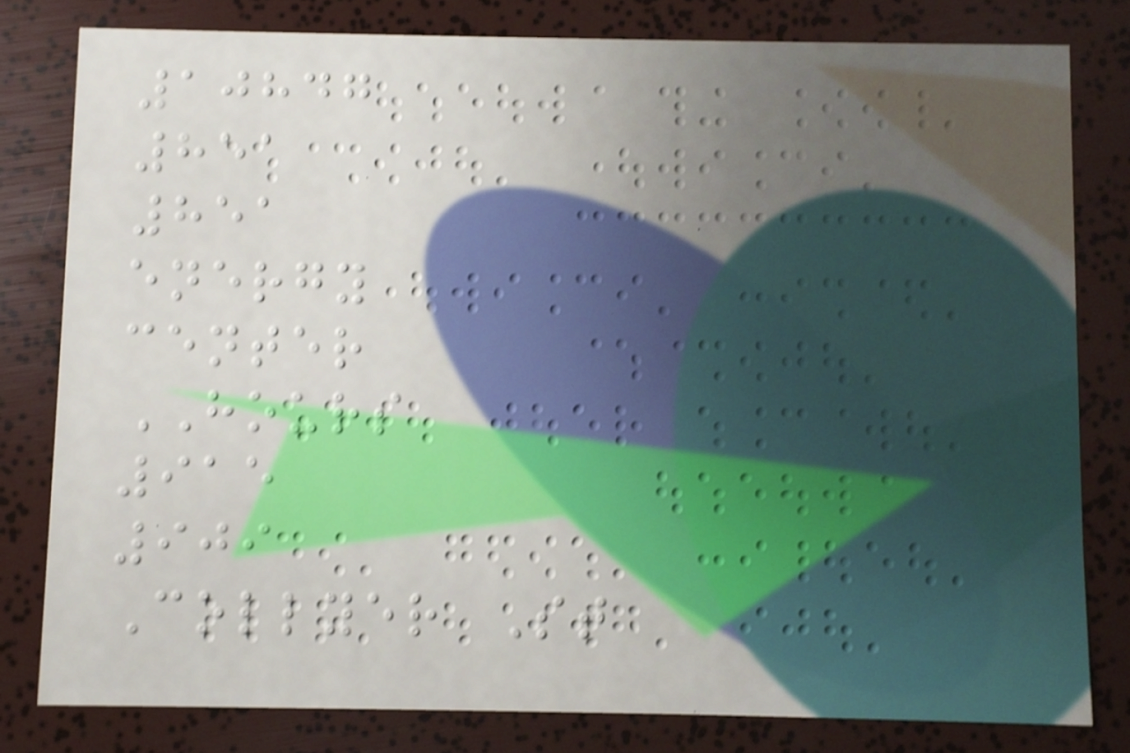10847
851
851
energy
center
HOURS
915
909
Collyer St
